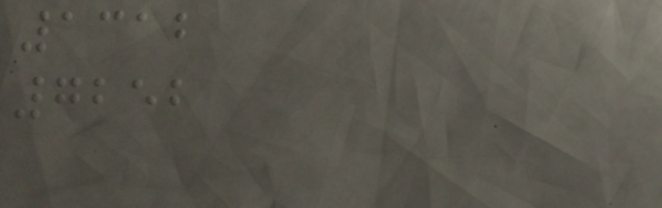1312
7252
